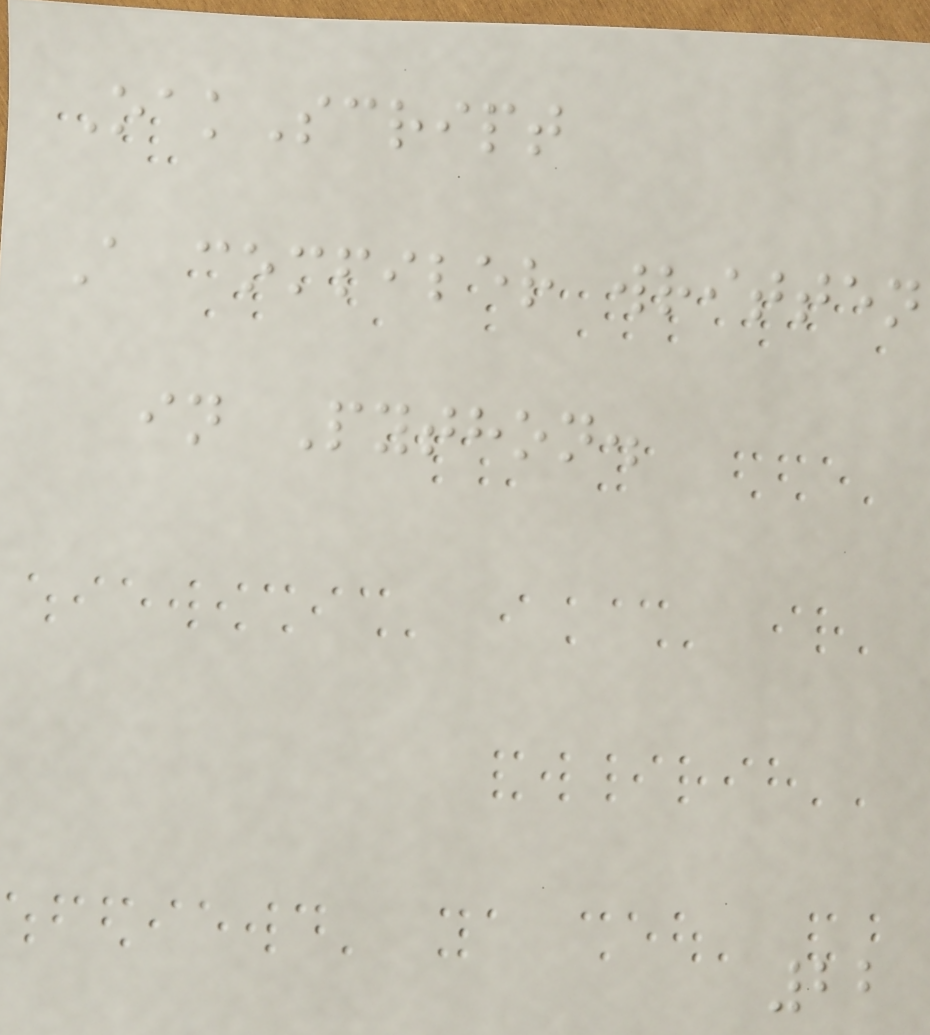OakScript
A compiler written
in Python.
22
